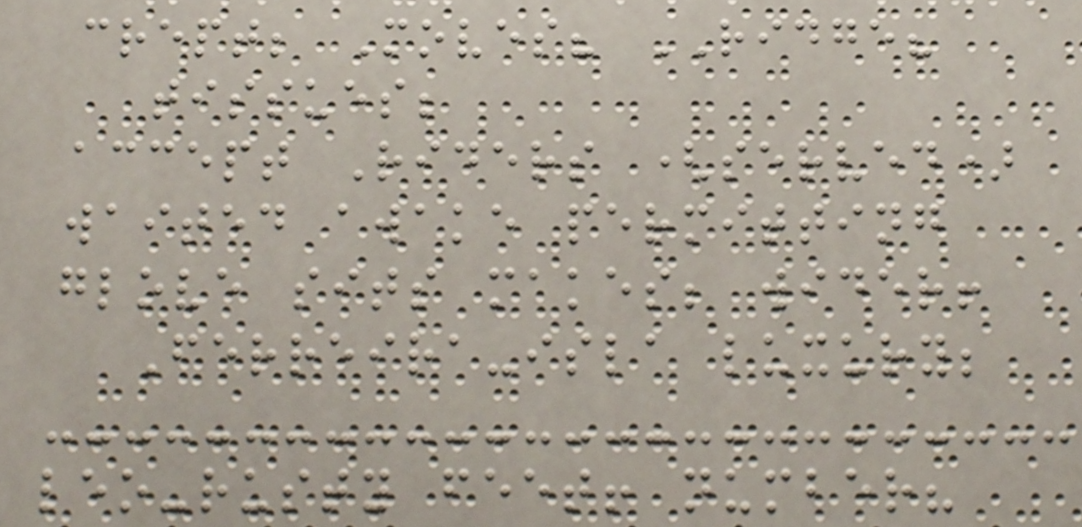crept; Moves? RIDGE?
tissues;
accept Riders (served)
waited awake permitting
glove sits makes; wider!
Ferreira-isla luxury;
leo-rusty feet! number?
